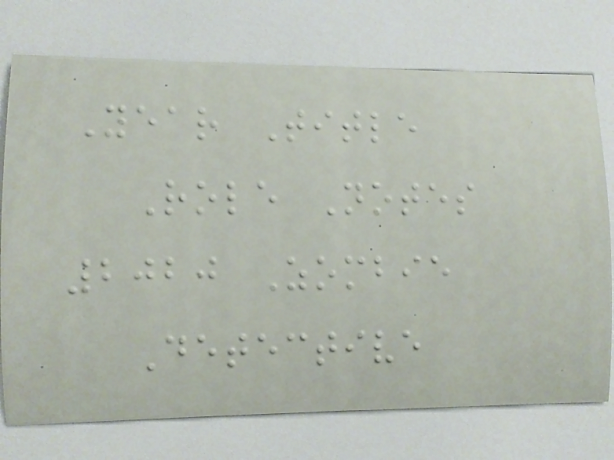Year Title
Role Notes
2020 Zombie
Detective
